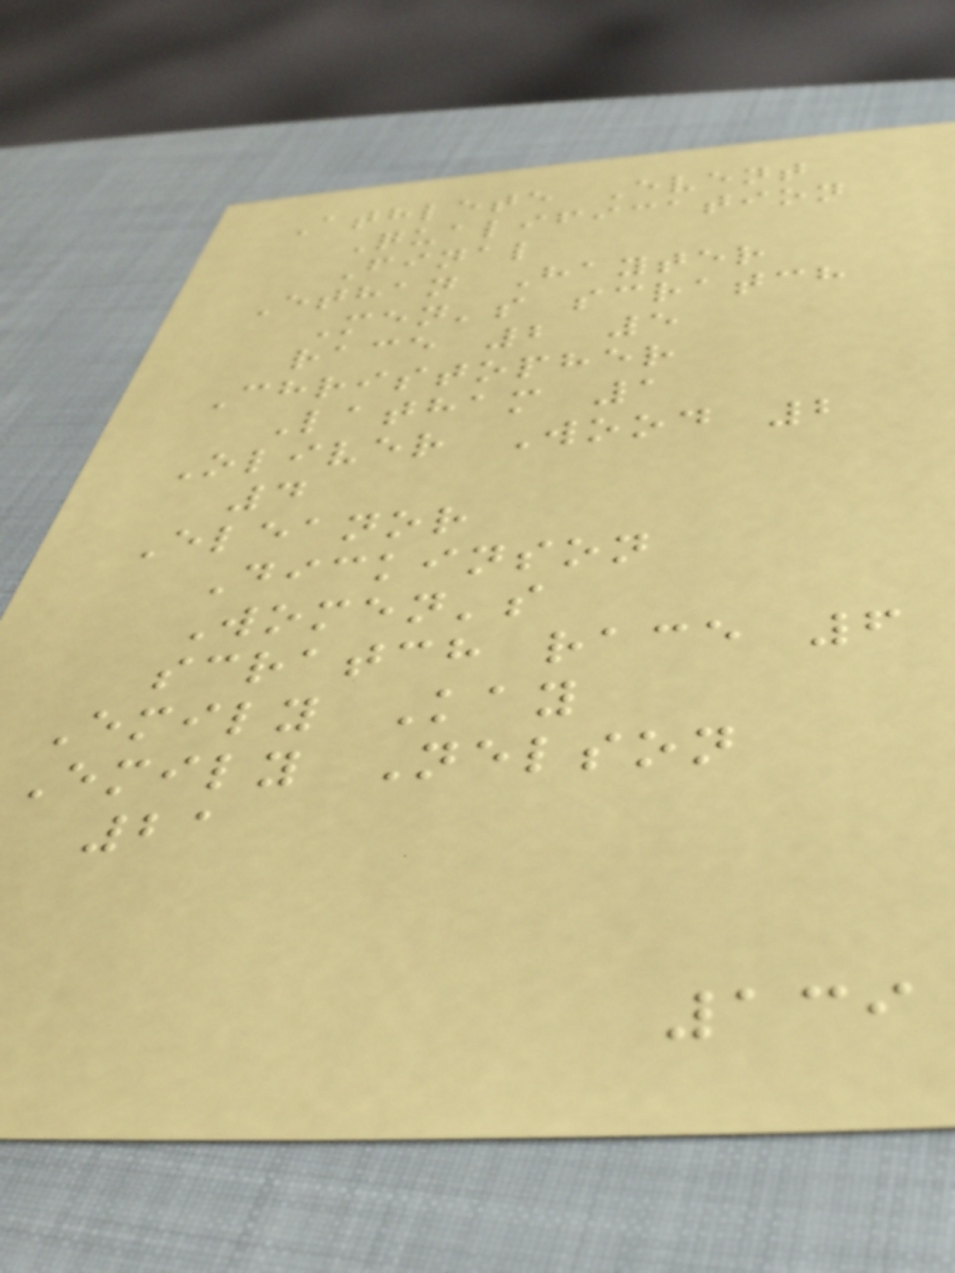Athlete Event
Qualification
Final
Ethan Hayter
Men's scratch
race 2 5
Christopher
Latham 1
Oliver Wood 2
4
Eleanor
Dickinson
Women's
scratch race 6
Emily Kay
Emily Nelson
21
139
